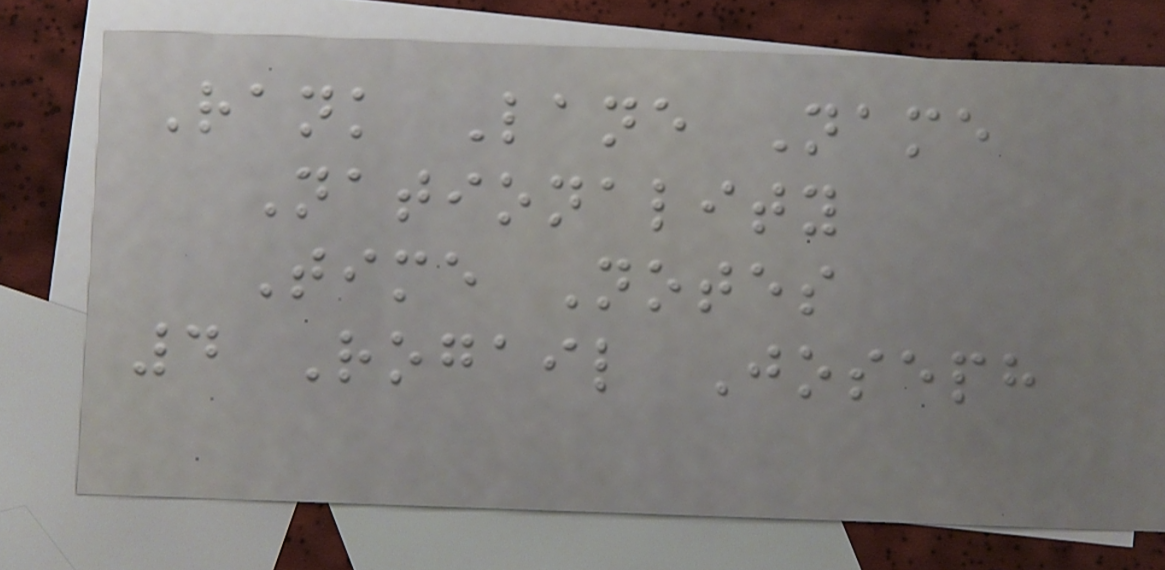Rank Lane Name
Nationality
Time Notes
4 Rogail Joseph
